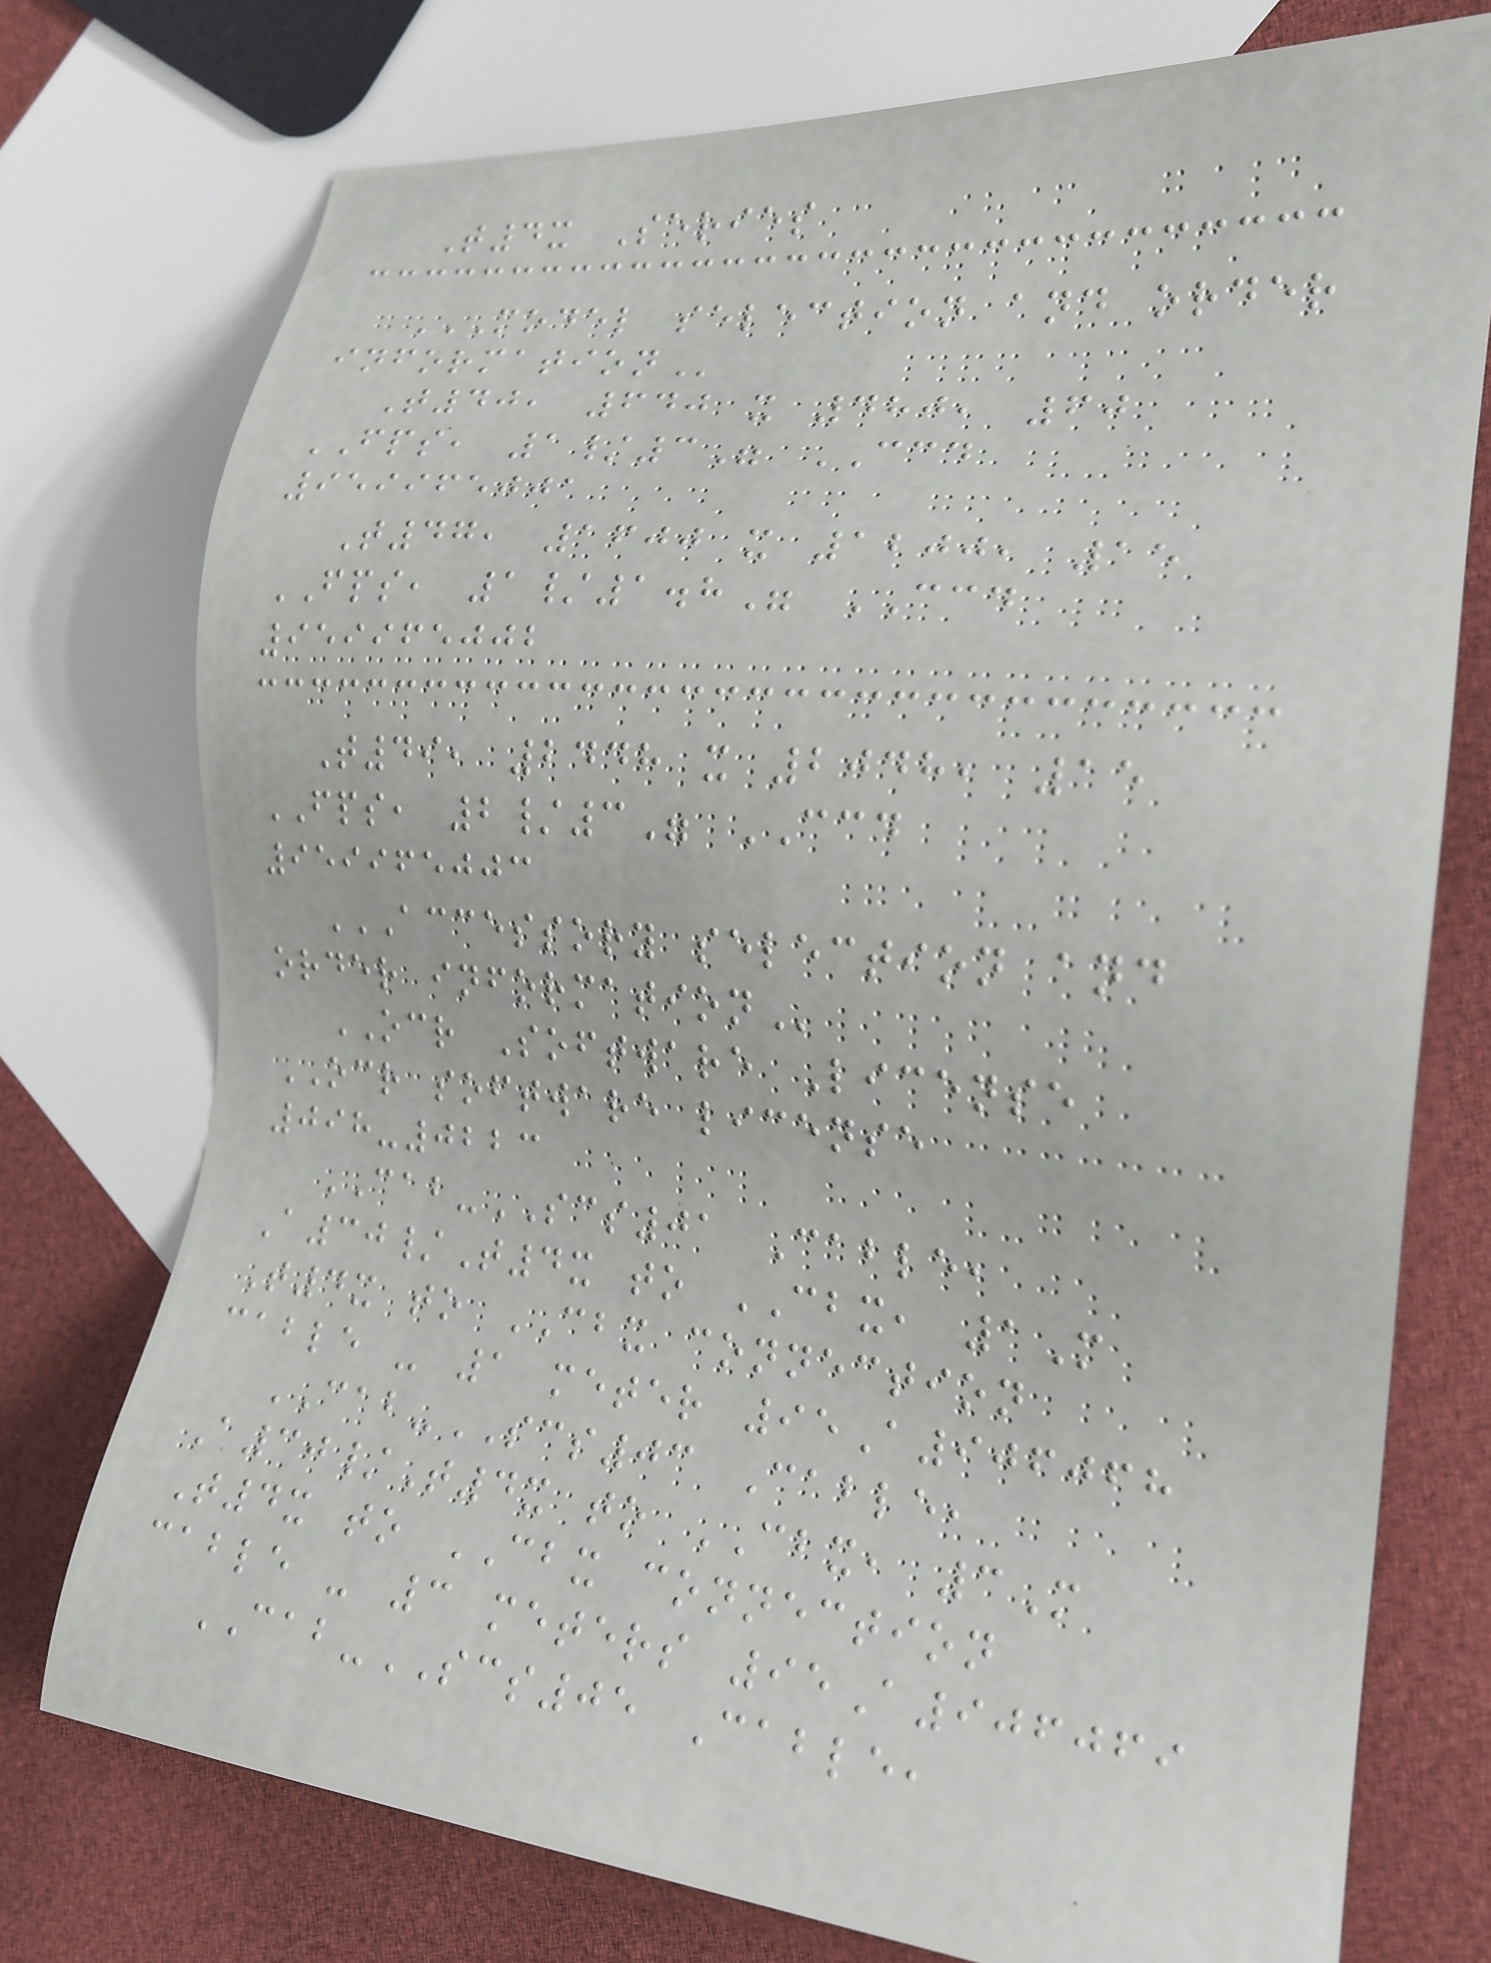T4x Series
MODEL SELECTION AND ORDER
INFORMATION
T40, 640 x 480, 60
FPS, 1/3" CCD
959965001
T47, 1600 x 1200, 15
FPS, 1/1.8" CCD
959965002
T49, 2448 x 2048, 15
FPS, 2/3" CCD
959965003
ACCESSORY SELECTION AND
ORDER INFORMATION
OCR Software License
OCR software license
098-0223
CAB-SCS01 Cable,
A30/T4x to CBX, 1M
T4x to CBX connection
cable - 1 meter 95A906068
CAB-SCS03 Cable,
A30/T4x to CBX, 3M
T4x to CBX connection
cable - 3 meters 95A906069
CAB-SCS05 Cable,
